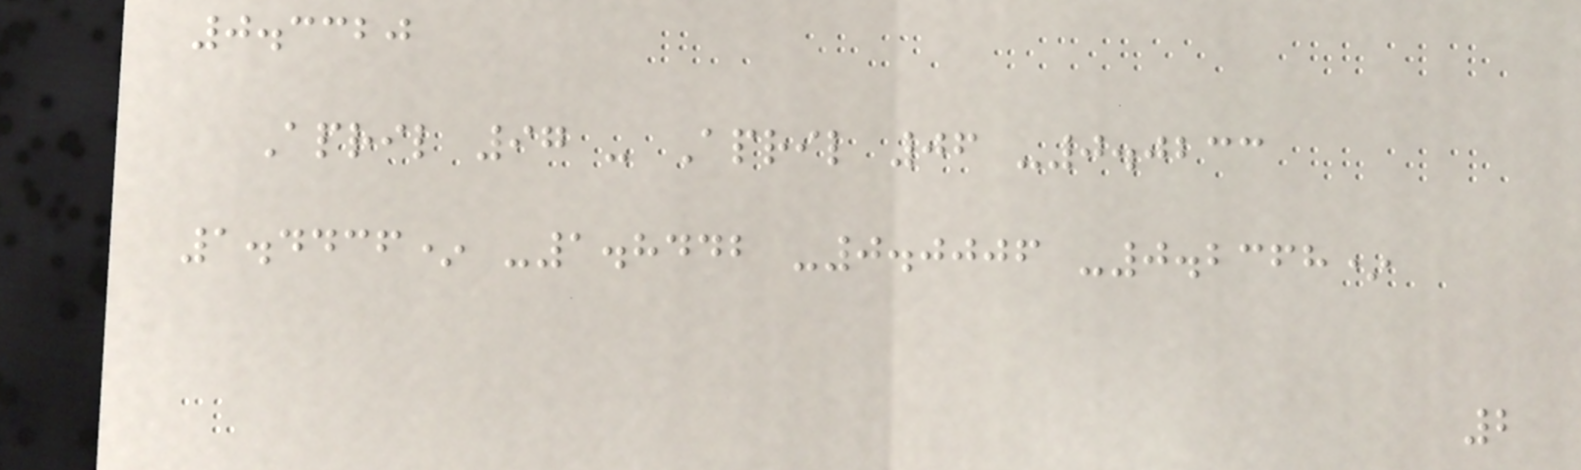0.3320
April 97 - April 06 -0.0233
1.4436* -1.8442 -0.0006 -0.2368*
2
